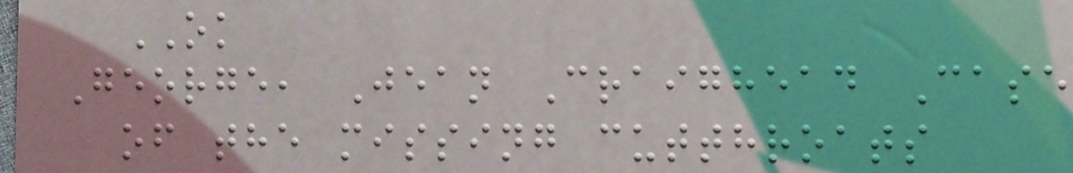OK
George, Jean Craighead Case
of the missing cutthroats
